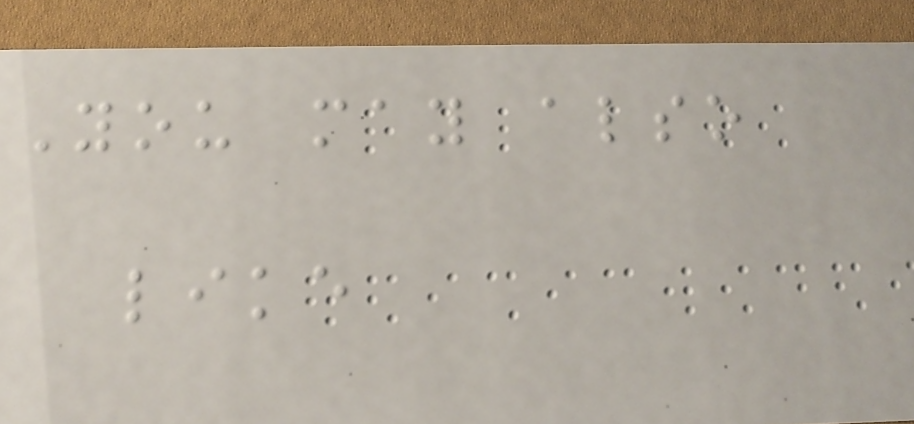You may also
like
